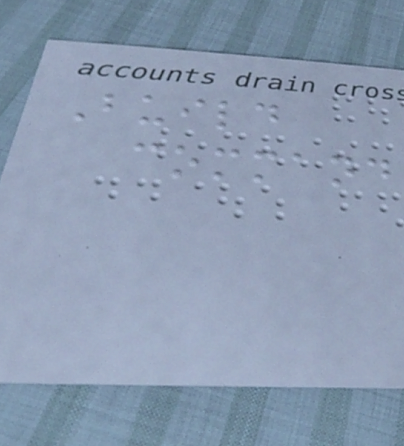Build
command
